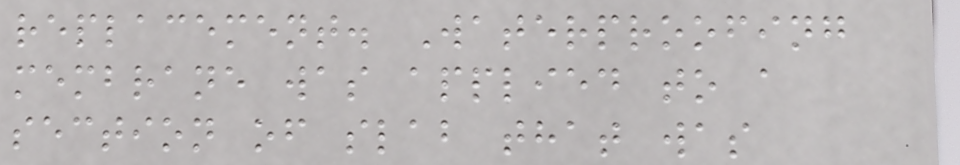replacement. Waterproofing
membrane was applied to a
section of slab that was
